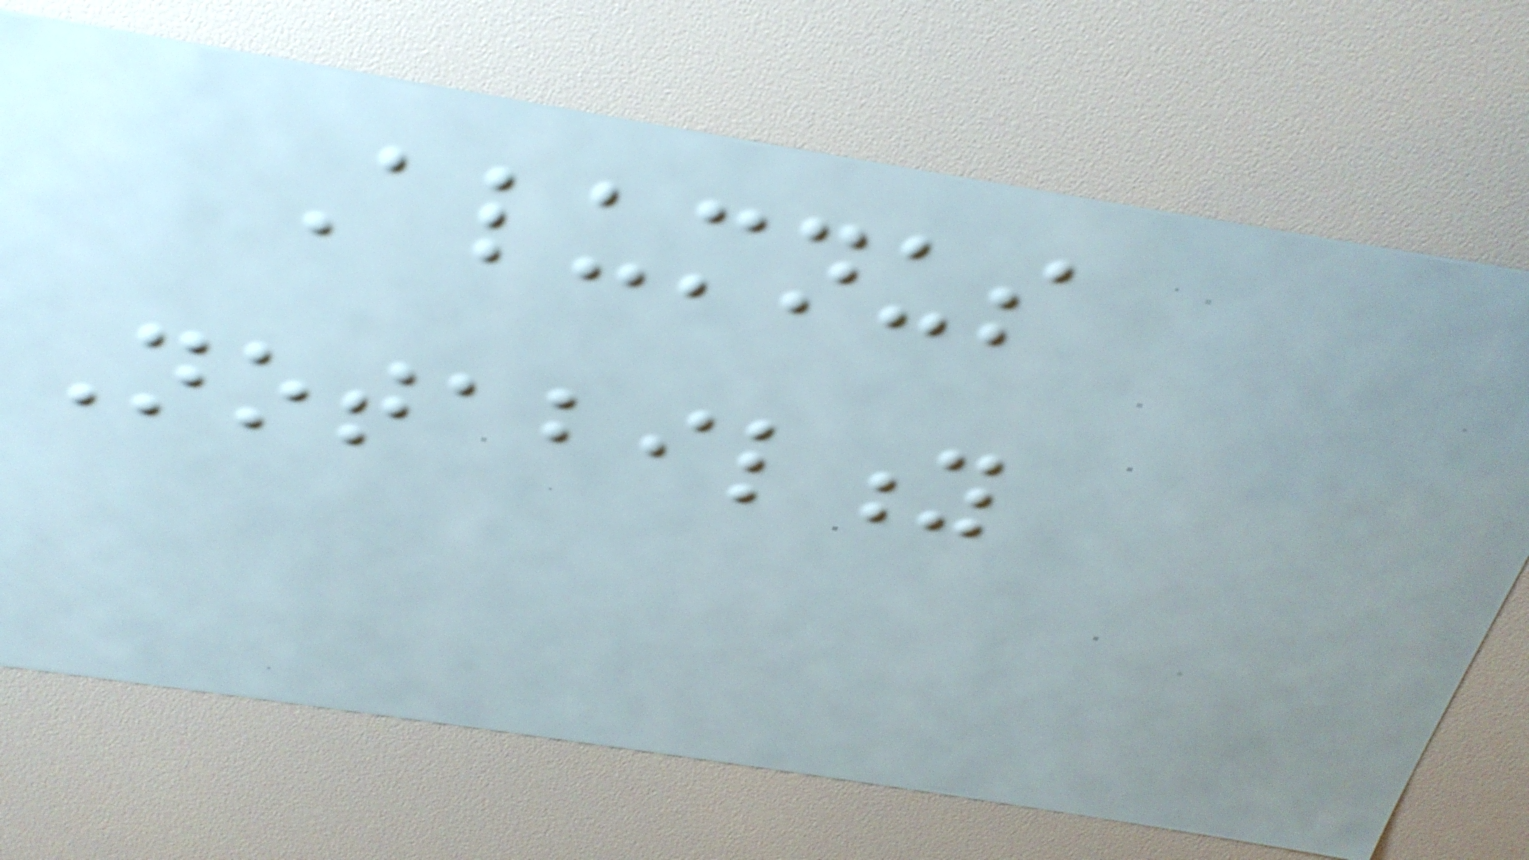Alumnus
Notability
